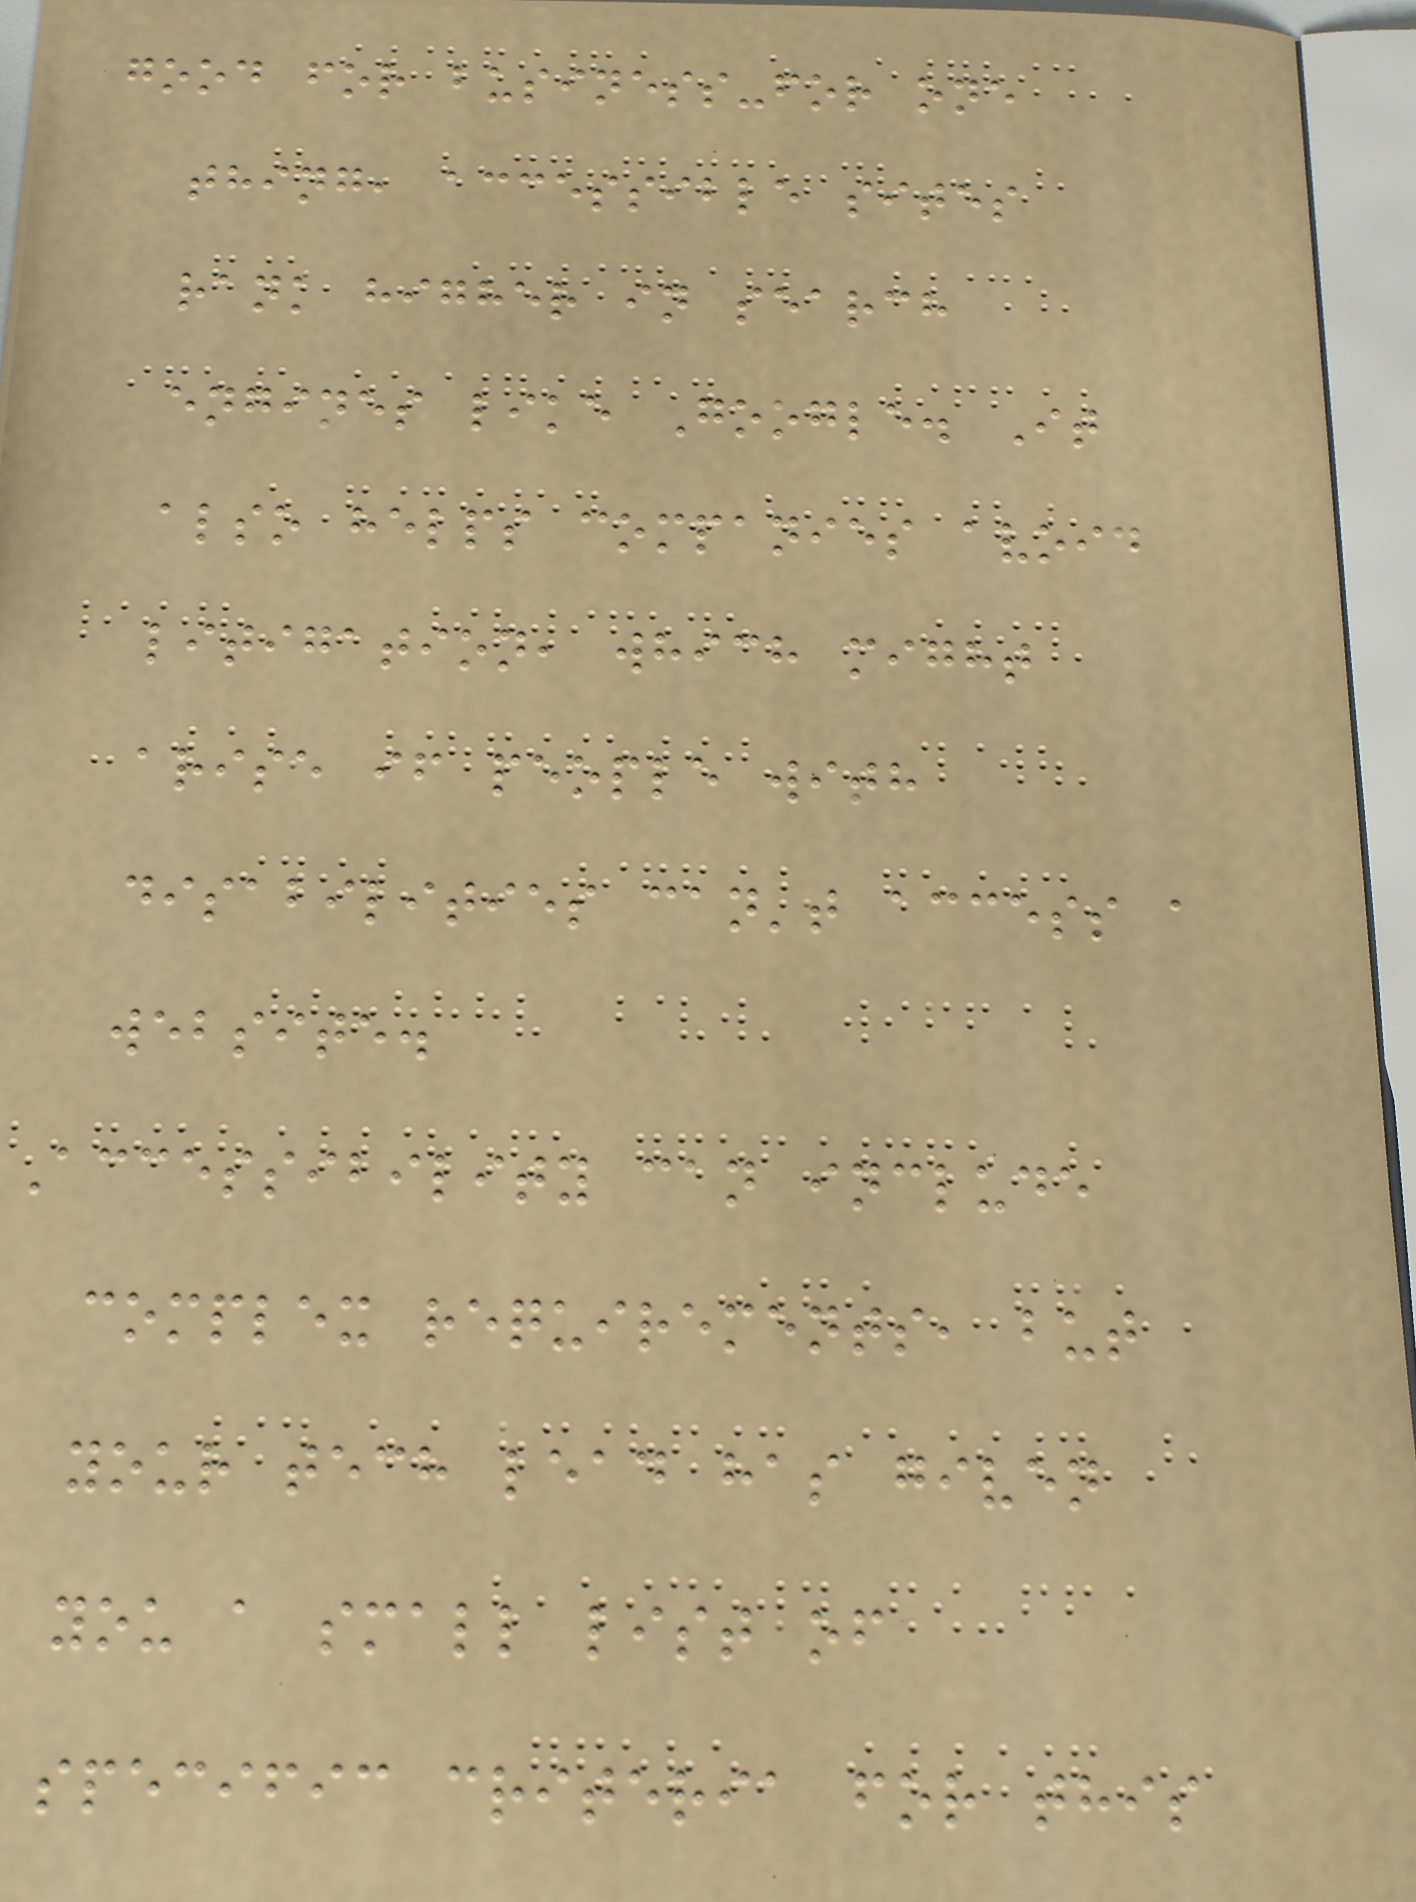good for business-for one
thing, accessible sites
rank higher in search
engines like Google. It
also helps companies avoid
litigation, which might
arise if people with
disabilities can't access a
website.
Accessibility can include
complex requirements, but
your tech lead has given
you a small list of
specific criteria for this
